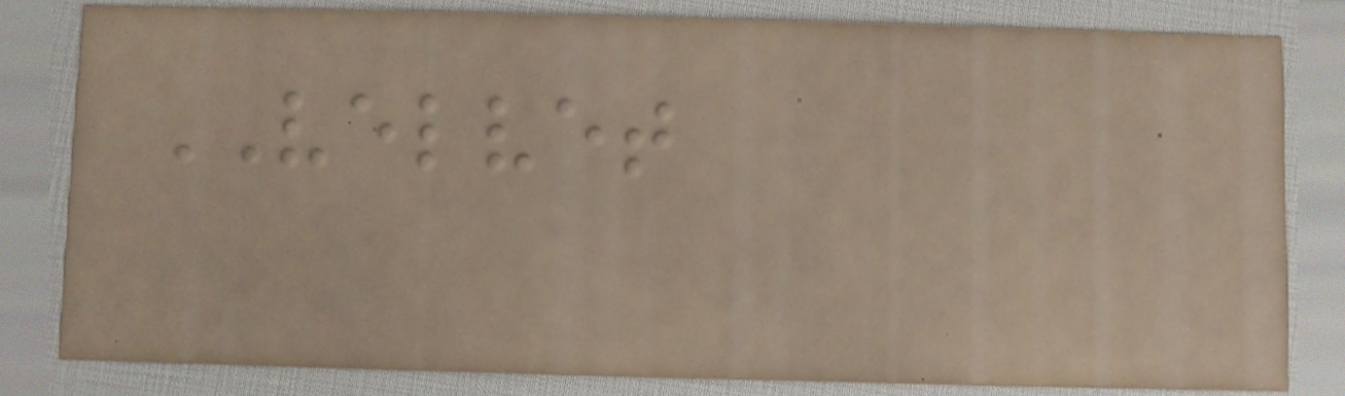VELVET
